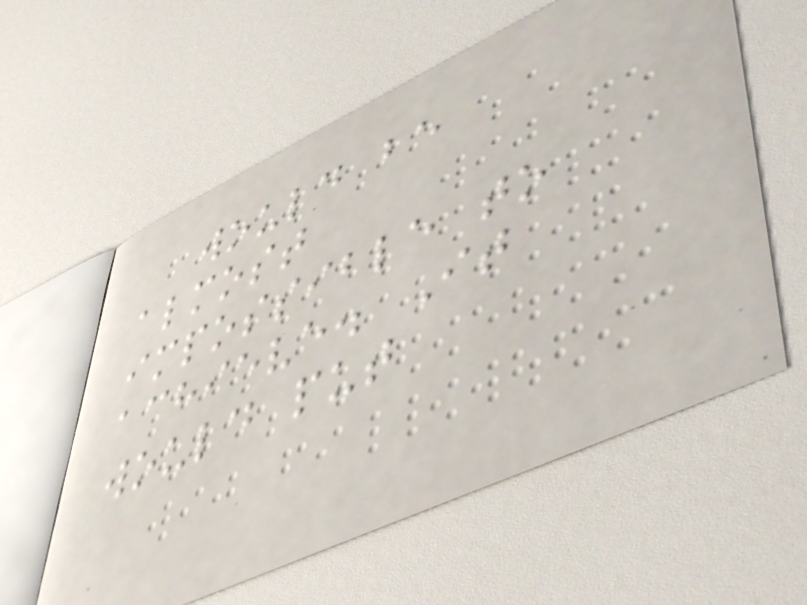would be
almost
impossible to
achieve. It
would put
